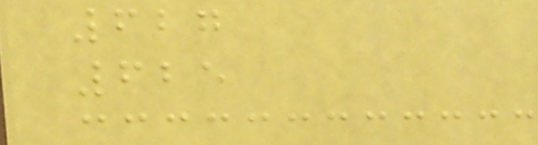627
625
